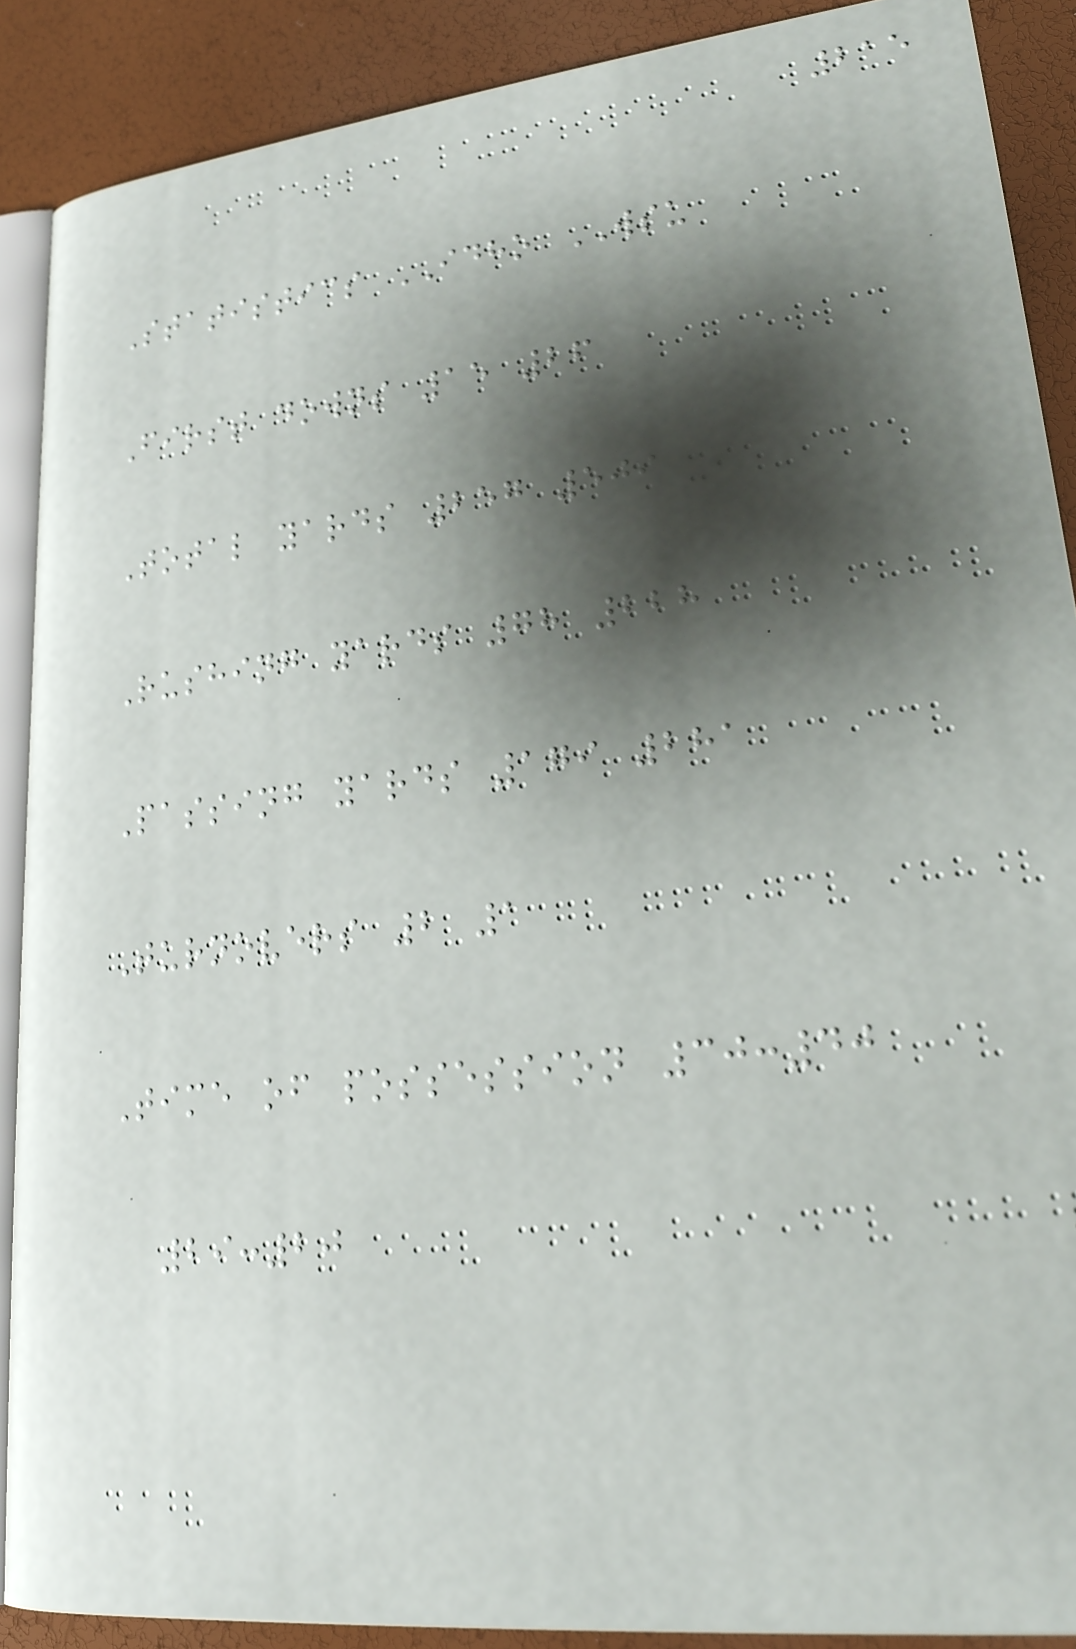215
Statistics IDHO WSU
First downs 15 26
Total yards 257 509
Rushing yards 78 228
Passing yards 179 281
Turnovers 2 1
Time of possession 30:40
29:20
